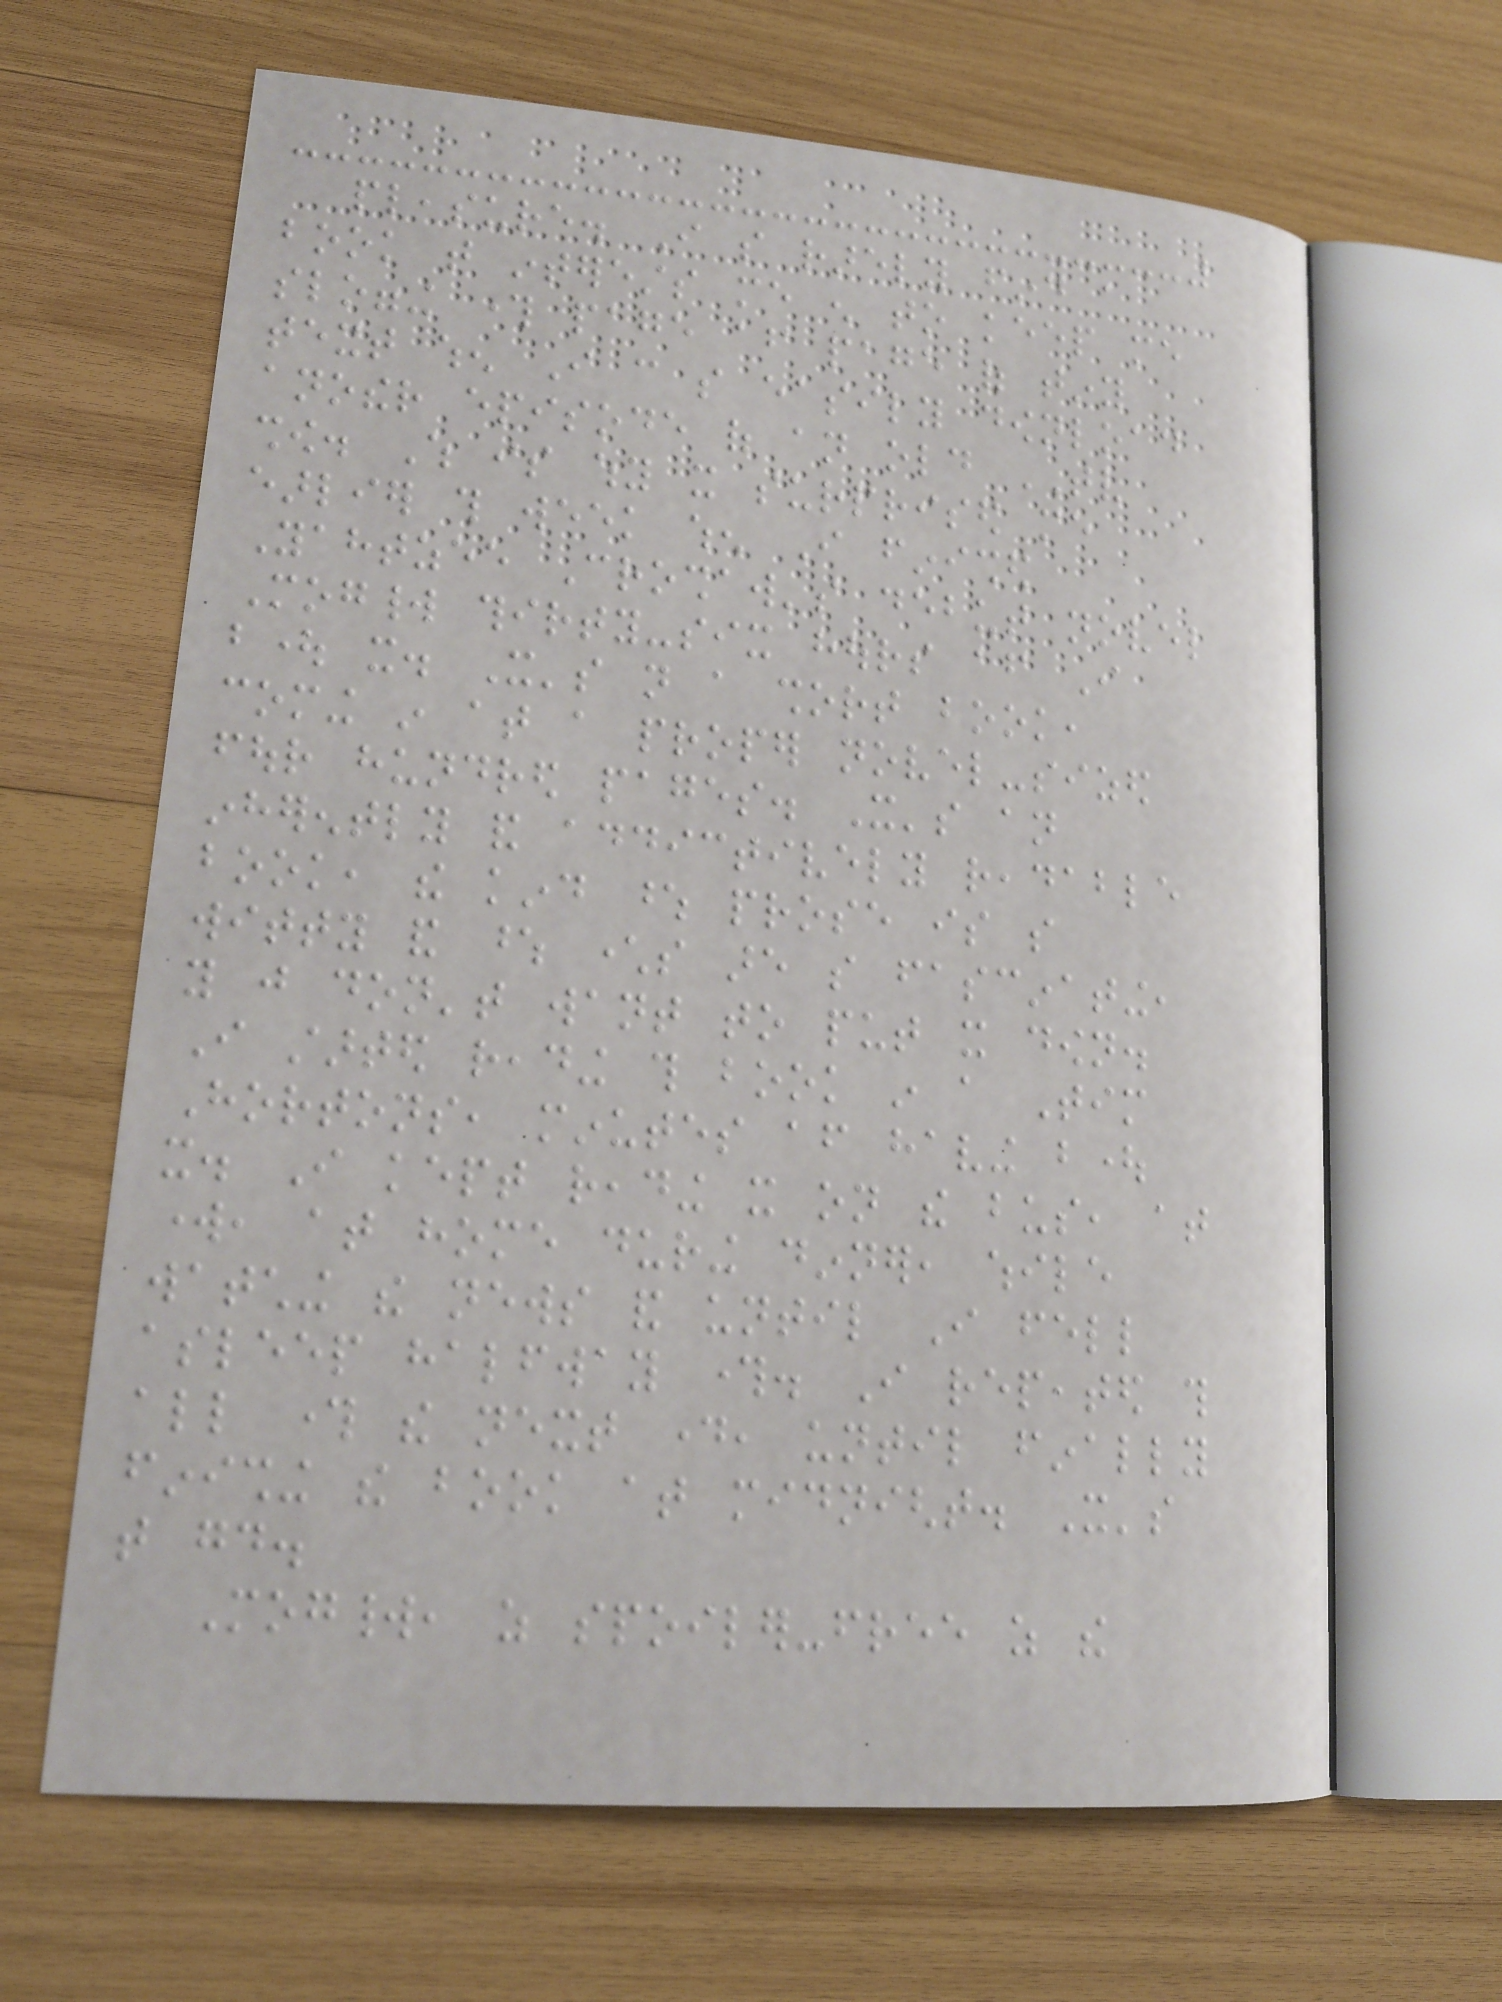pleasure. I so rarely find a
book that interests me enough to keep me
slogging through page after page of tiny
text when I can so easily download
another episode of an old TV
show. Which is why it surprised me
earlier this week when I finished
Yahtzee Croshaw's debut novel
Mogworld thirty-six hours after I
bought it. It's not a short book,
coming in at a proper novel-sized
four hundred pages. It's an
inherently and addictively readable
book, the kind whose prose is so
witty and whose characters are so fascinating,
you just don't want to put it down.
I started reading this book in a Tim
Hortons, minutes after having bought
it. I kept reading it on the bus, at
work, at home during dinner, while
watching the news and until I fell
asleep halfway through. I repeated this
all through the next day, until finally
finishing the book at midnight. It's
that good.
Mogworld, as spoiler-free as the
